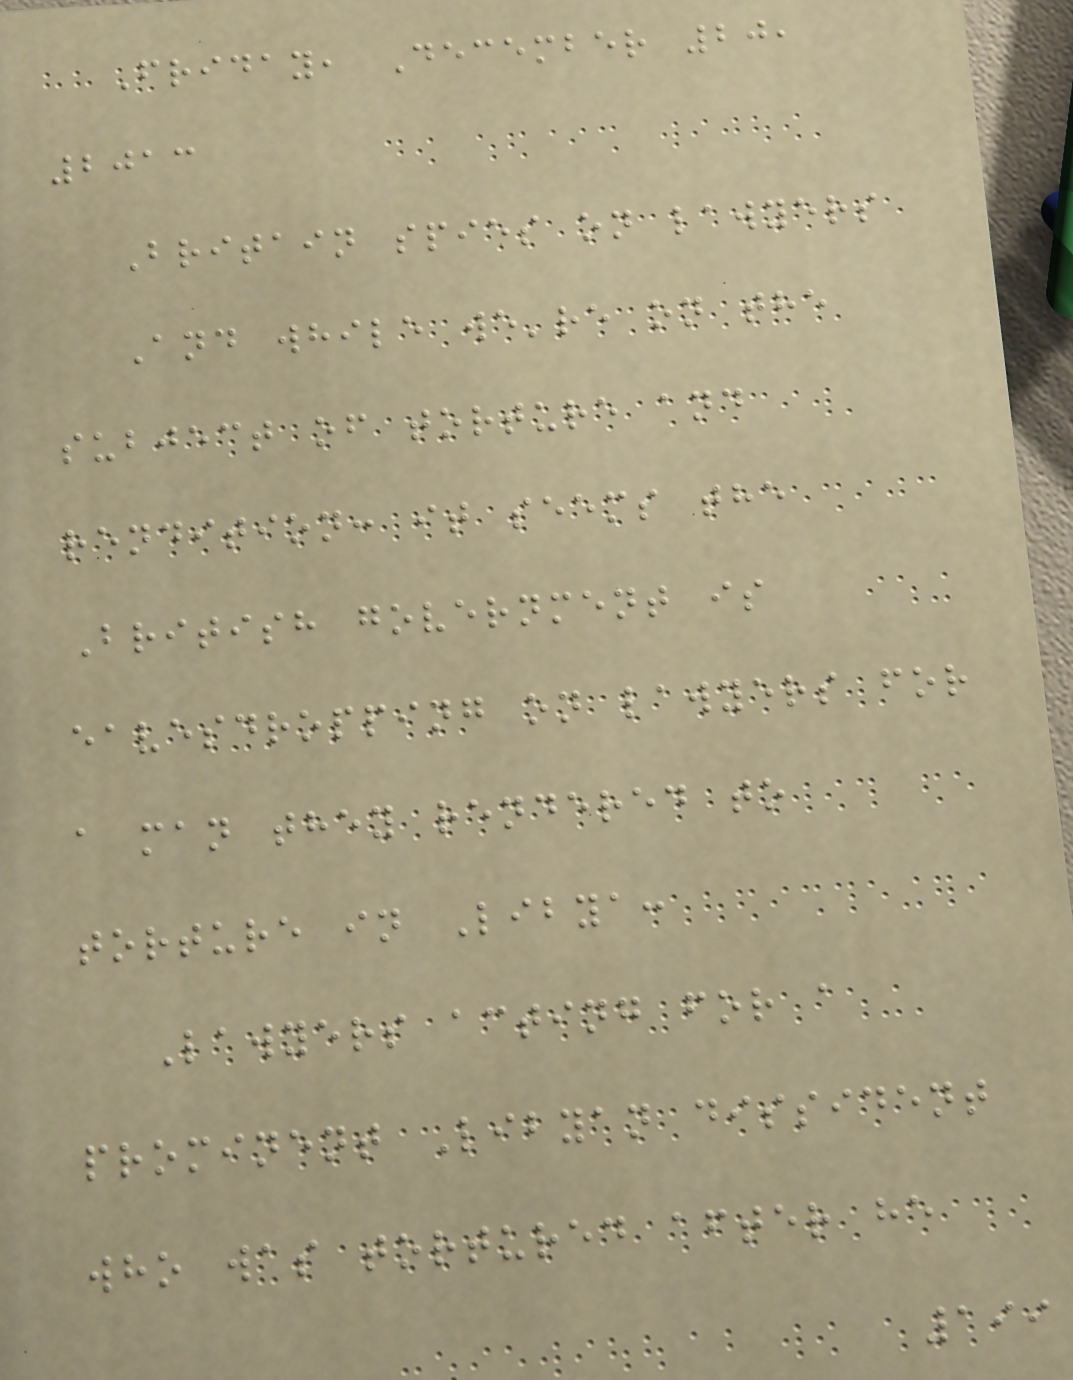Friday, December 20,
2013
Britain spies on lawyers
And while we're on the
subject of torture and
rendition: it seems the
British government is
eavesdropping on lawyers for
a man they rendered to
torture in Libya:
Lawyers acting for a
prominent Libyan dissident
who was tortured after he
199
